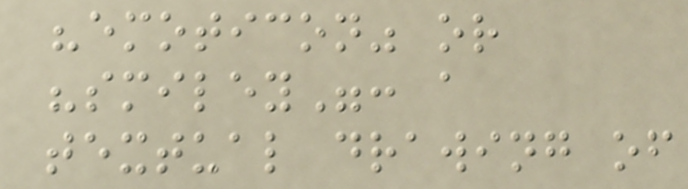"emoticon" or
"smiley": a
textual drawing of
